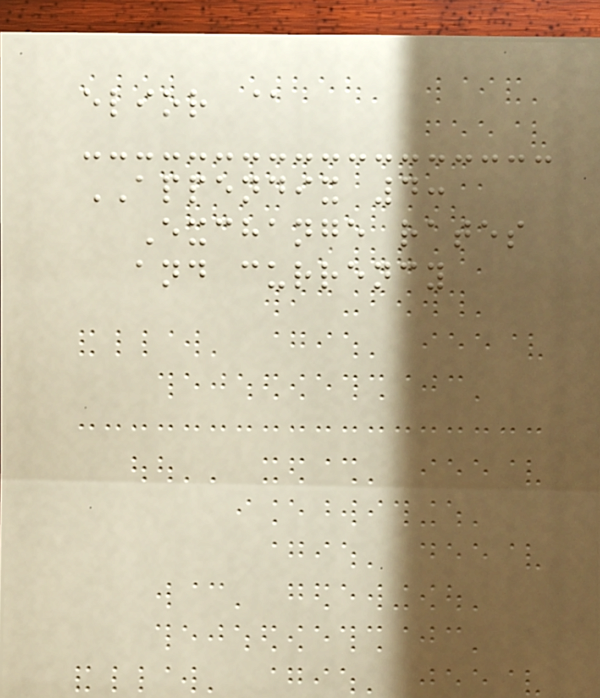elior @
APPENDIX 4:
Exchange rates
and currency
